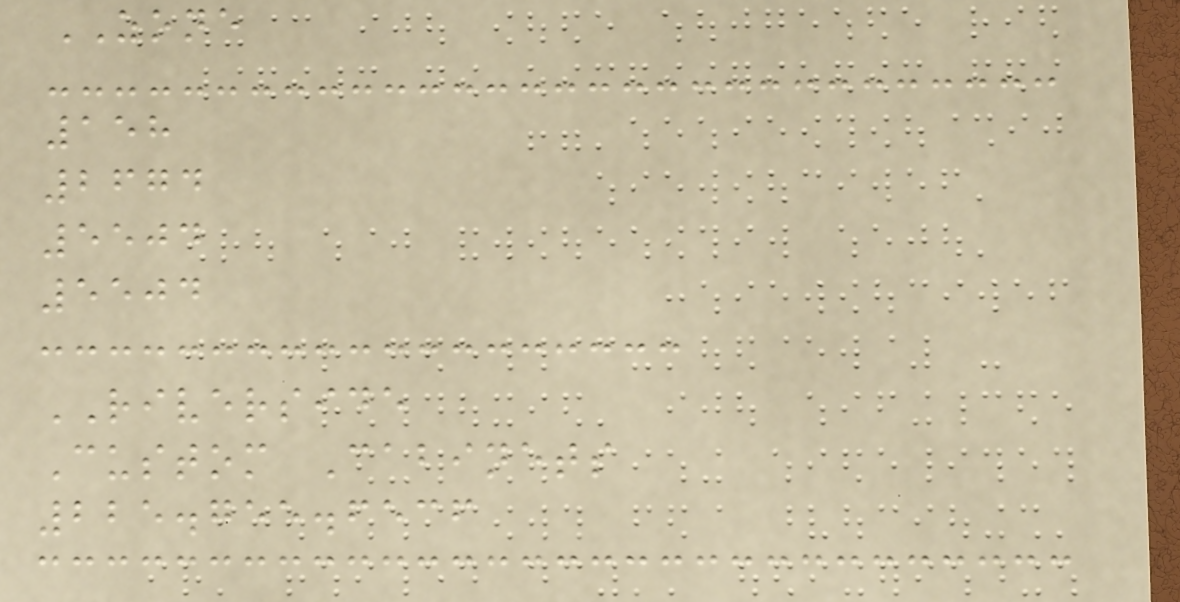ZONE
158
2674
5504
5504
RIVERSIDE
Custom Cabinets
225.755.6536
